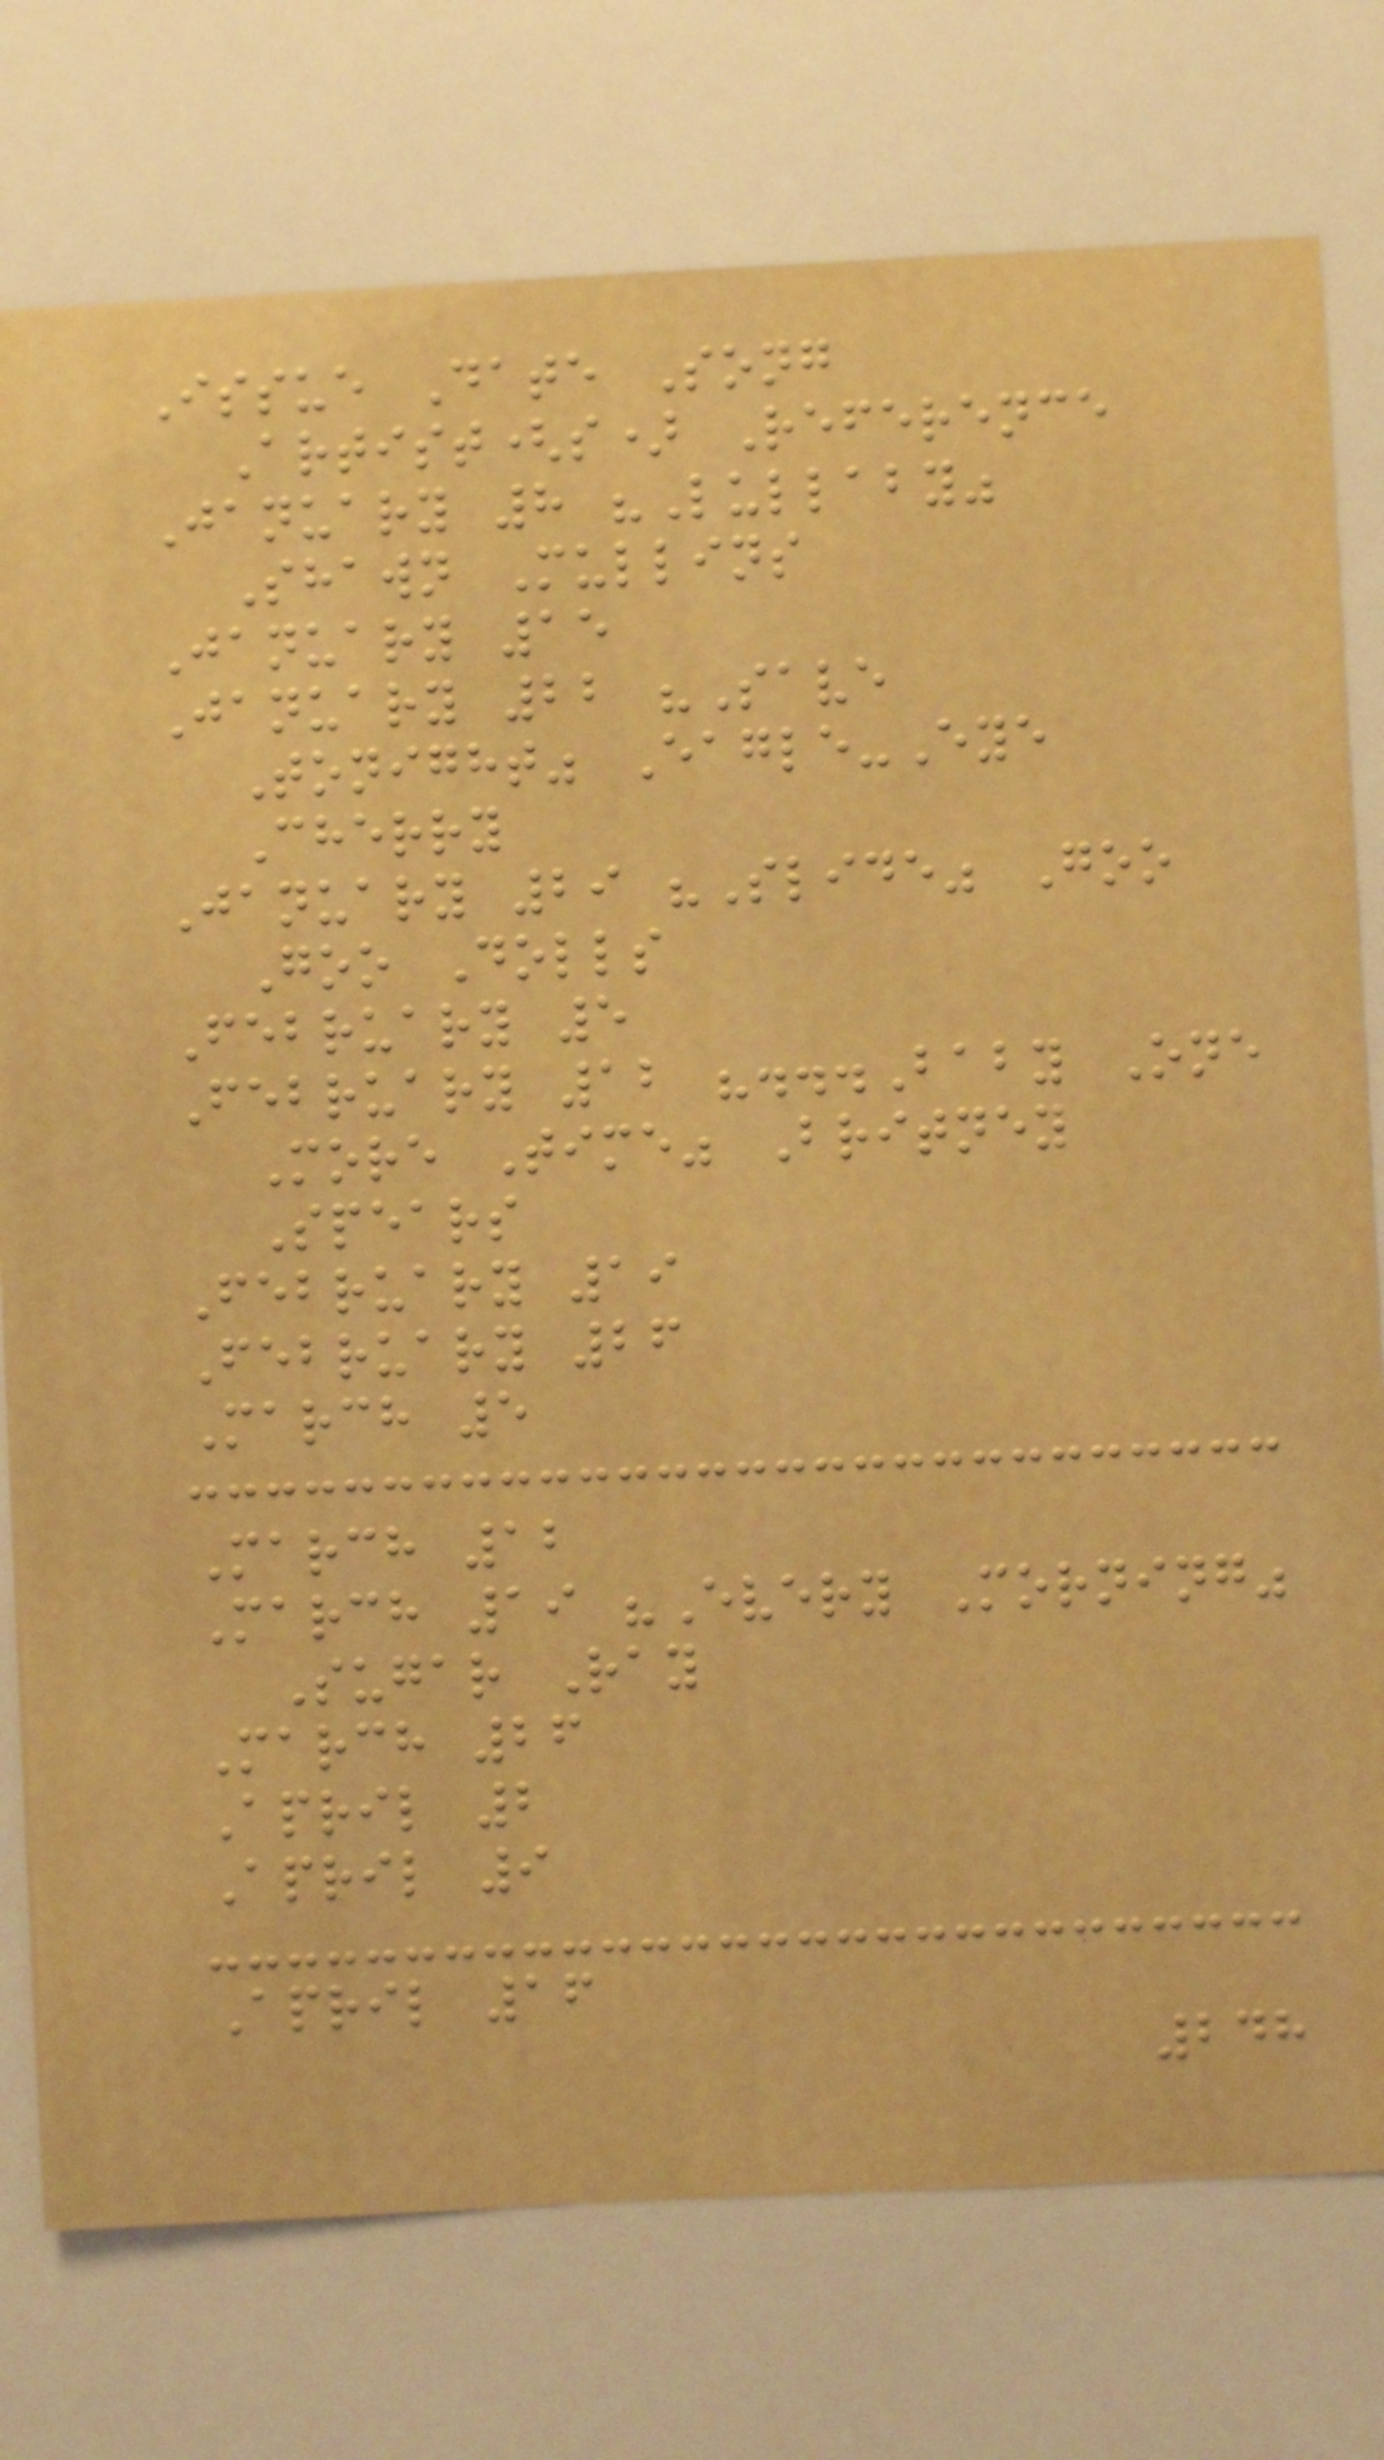Issue Date Song
Artist(s) Reference
January 8 "Lullaby"
Shawn Mullins
January 15
January 22 "Save
Tonight" Eagle-Eye
Cherry
January 29 "Slide" Goo
Goo Dolls
February 5
February 12 "...Baby One
More Time" Britney
Spears
February 19
February 26
March 5
March 12
March 19 "Every Morning"
Sugar Ray
March 26
April 2
April 9
April 16
248
